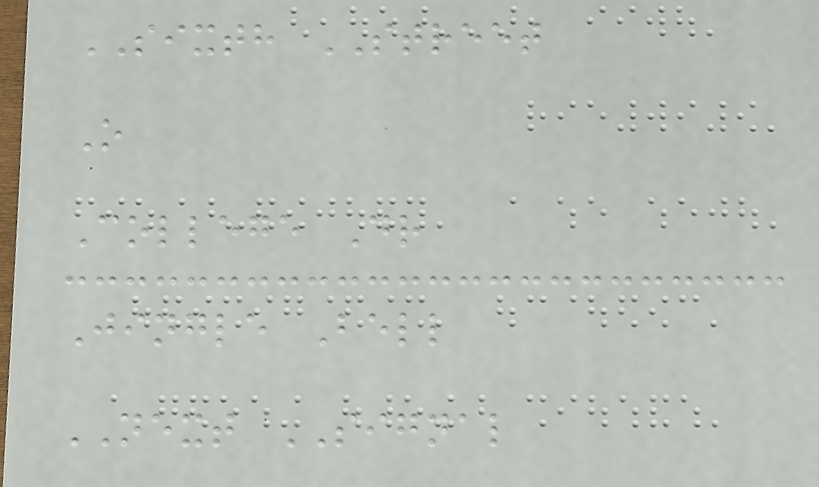SIXTH STREET
O
College Dr
Jingle Bell
NEXT SIGNAL
